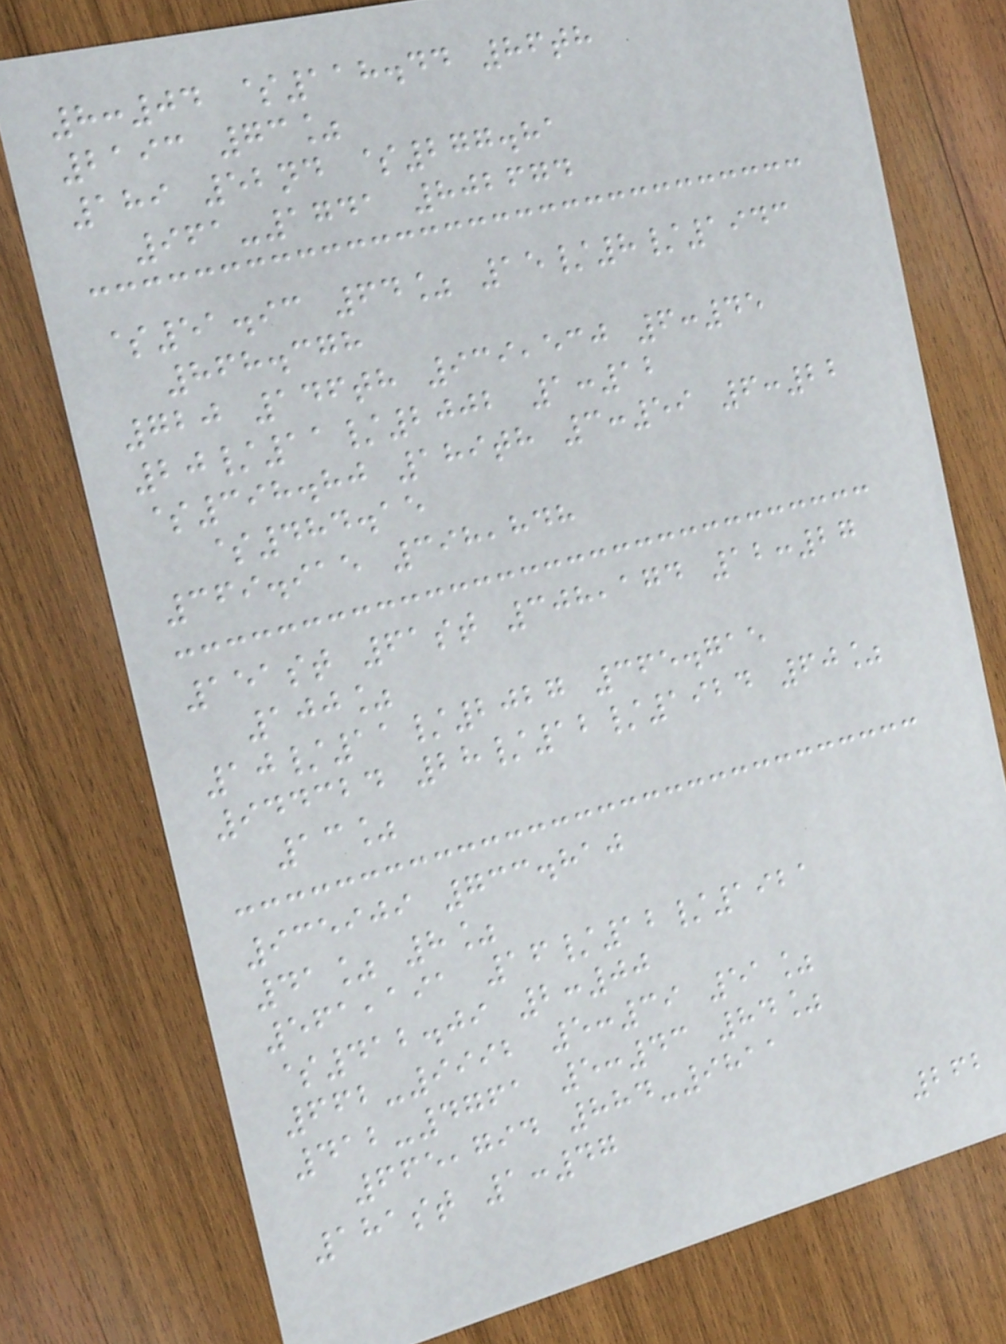8:04 $118.44 86th
2193 73%
189 52nd $277.81
961-1741 802674
$51.93 64% 15/8/1943
868.378
720 146th 939,530 6:45
20/11/2002 1:12
$398.80 189th 3:59 6:22
$484.15
369.915 398,848
151st 61st 308,174 12:27
100%
10/11/2027 365.715
944324 28/12/1924 60%
13%
935909 733.810
41% 8%
561,191 16/12/1921
$412.09 2:00
662-9992 5:39 51%
412-4761 5:43 84%
665,794 884-9811
181st 1:47
262
